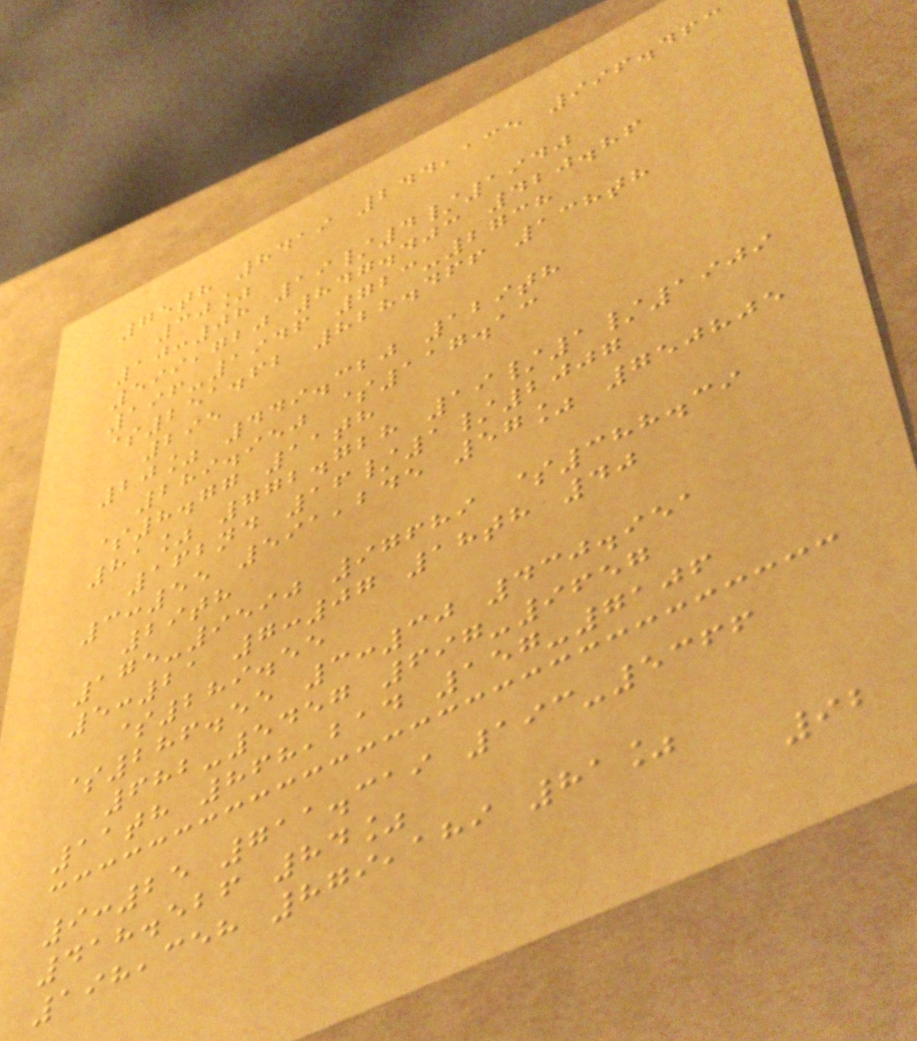75th 8419 244,135 996.463
30%
10:08 19/4/1940
599,720 847.403 420.86
196-1946 723-2738
$251.62 828.466 138th
295
20% 449.320 129th
289.950 $117.13
$8.77 11th
81% 772.728 19/1/1909
162nd 16/1/2007
3:55 591,245 57% 750805
29th
175-9590 97689 $388.39
5:21 7:07 18th 40
$289.55
$286.55 3:30 430.951
682-5457 697-9657
11th 868,214 157-7106
9:25 711.319 193-5366
418.526 84%
198,358 879,189 81%
92
